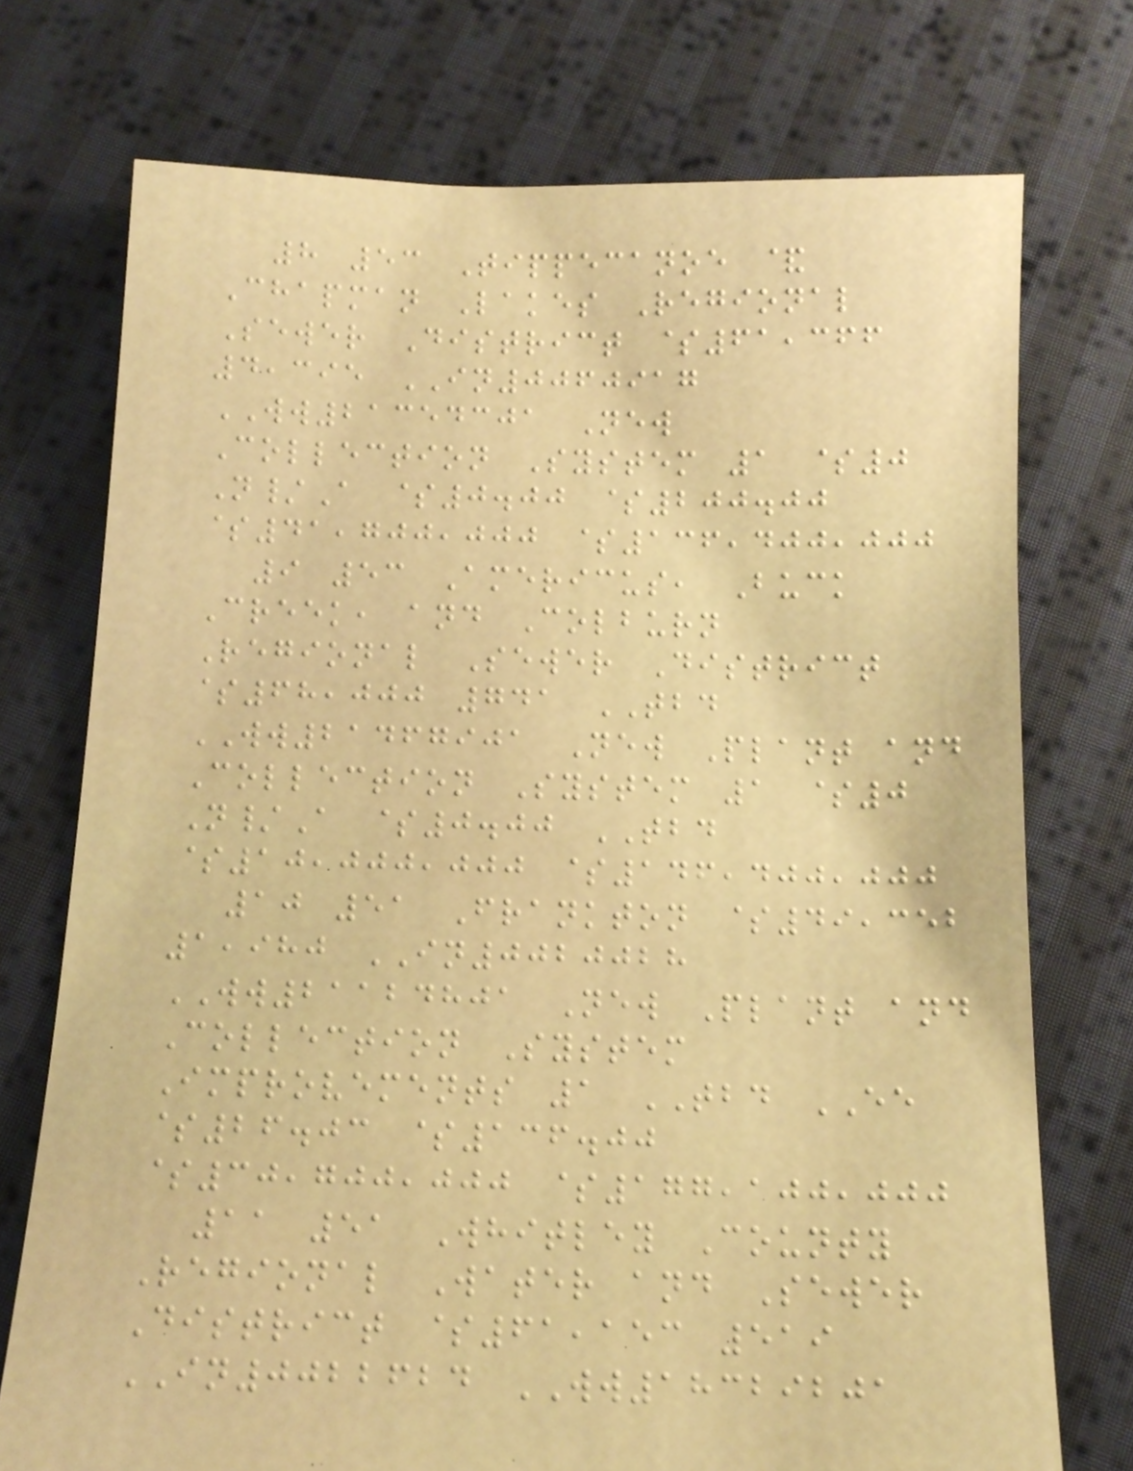8 53 Tippecanoe &
Chapman Lakes Regional
Sewer District $61,366
4,395 IN0060917
WW21354301 New
Collection System 1 $0
N/A $0.00 $200.00
$41,700,000 $136,400,000
9 53 Americus, Buck
Creek, and Colburn
Regional Sewer District
$68,000 741 TBD
WW21467901 New Plant and
Collection System 1 $0
N/A $0.00 TBD
$10,000,000 $146,400,000
10 51 Frankton $49,352
1,980 IN0020028
WW21124801 New Plant and
Collection System
Improvements 1 TBD EE
$26.03 $136.00
$30,700,000 $177,100,000
11 51 Whitley County
Regional Water and Sewer
District $61,153 519
IN0022624 WW18329201
